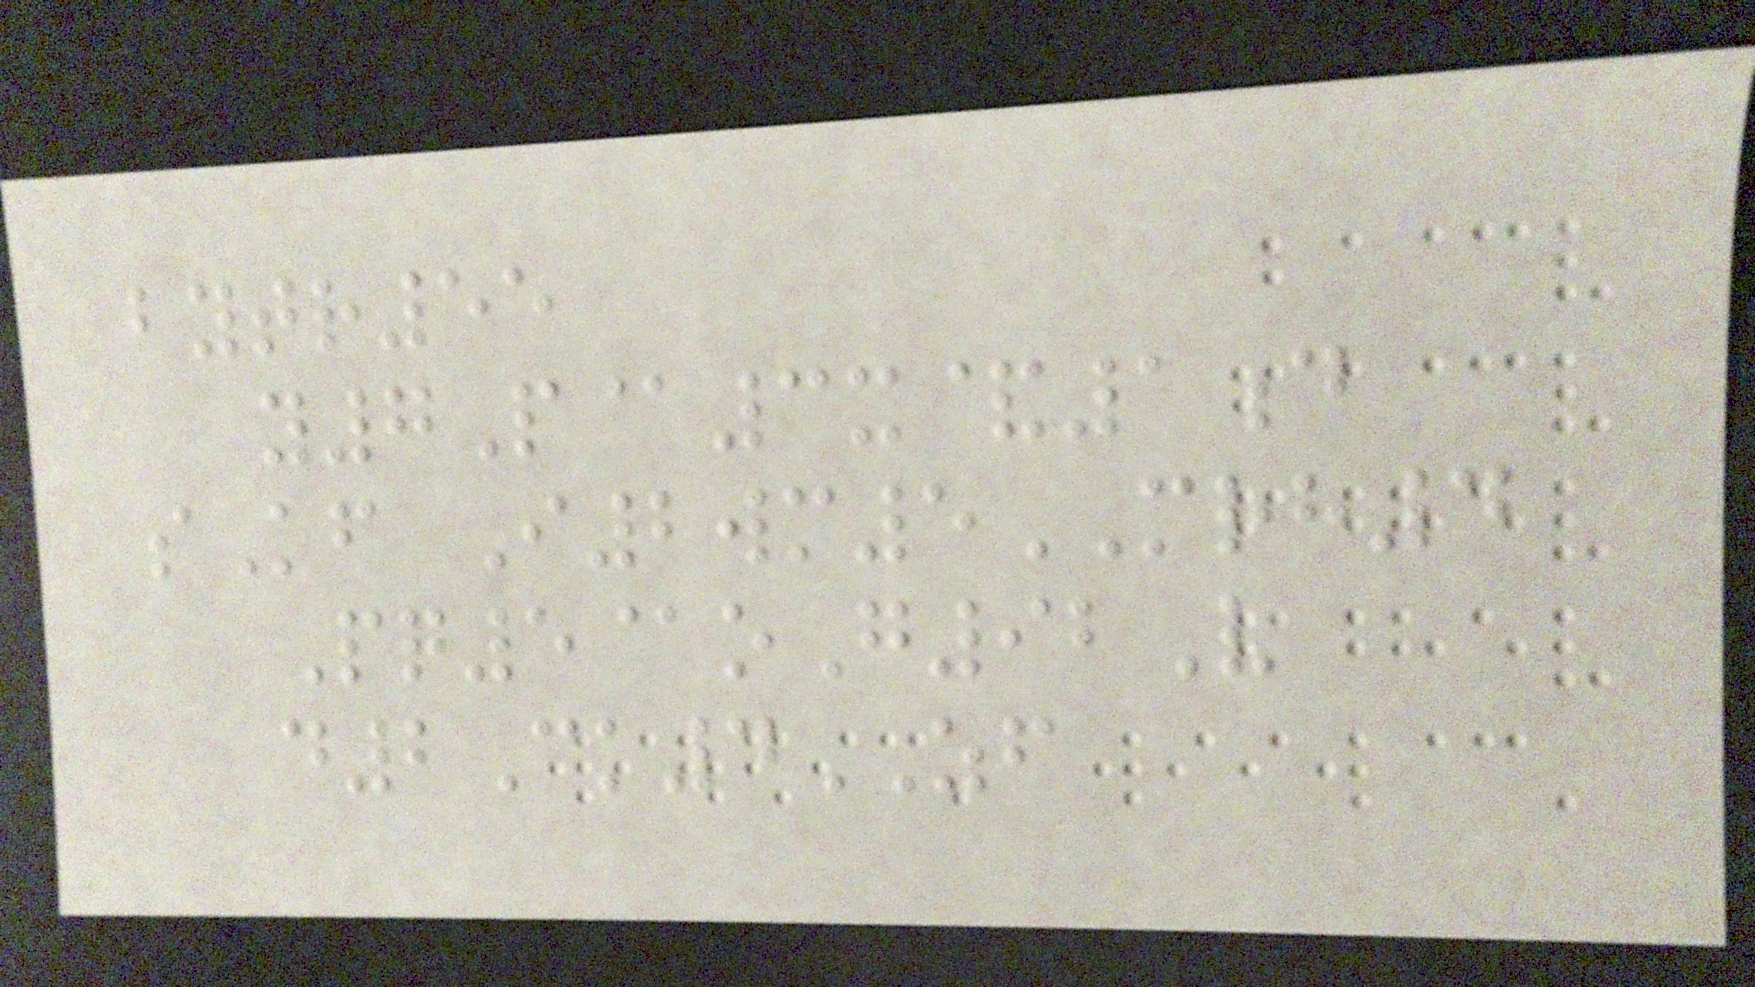bytr55
y7P@3x&1d
sKf I2wm5MRH4
Pq5@oG92V
d2Ck4ZF
